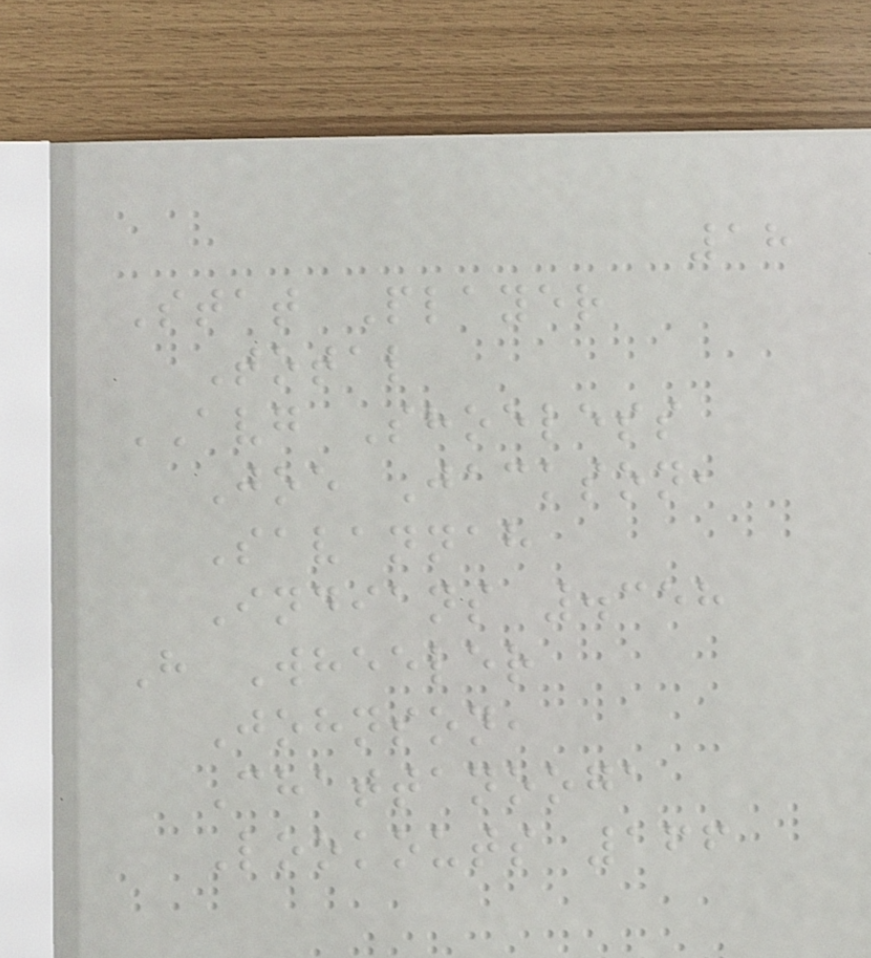18
Stat Player
Total
AVG Shoeless
Joe Jackson,
Savannah
Indians .358
H Wheeler
Johnson,
Chattanooga
Lookouts 166
